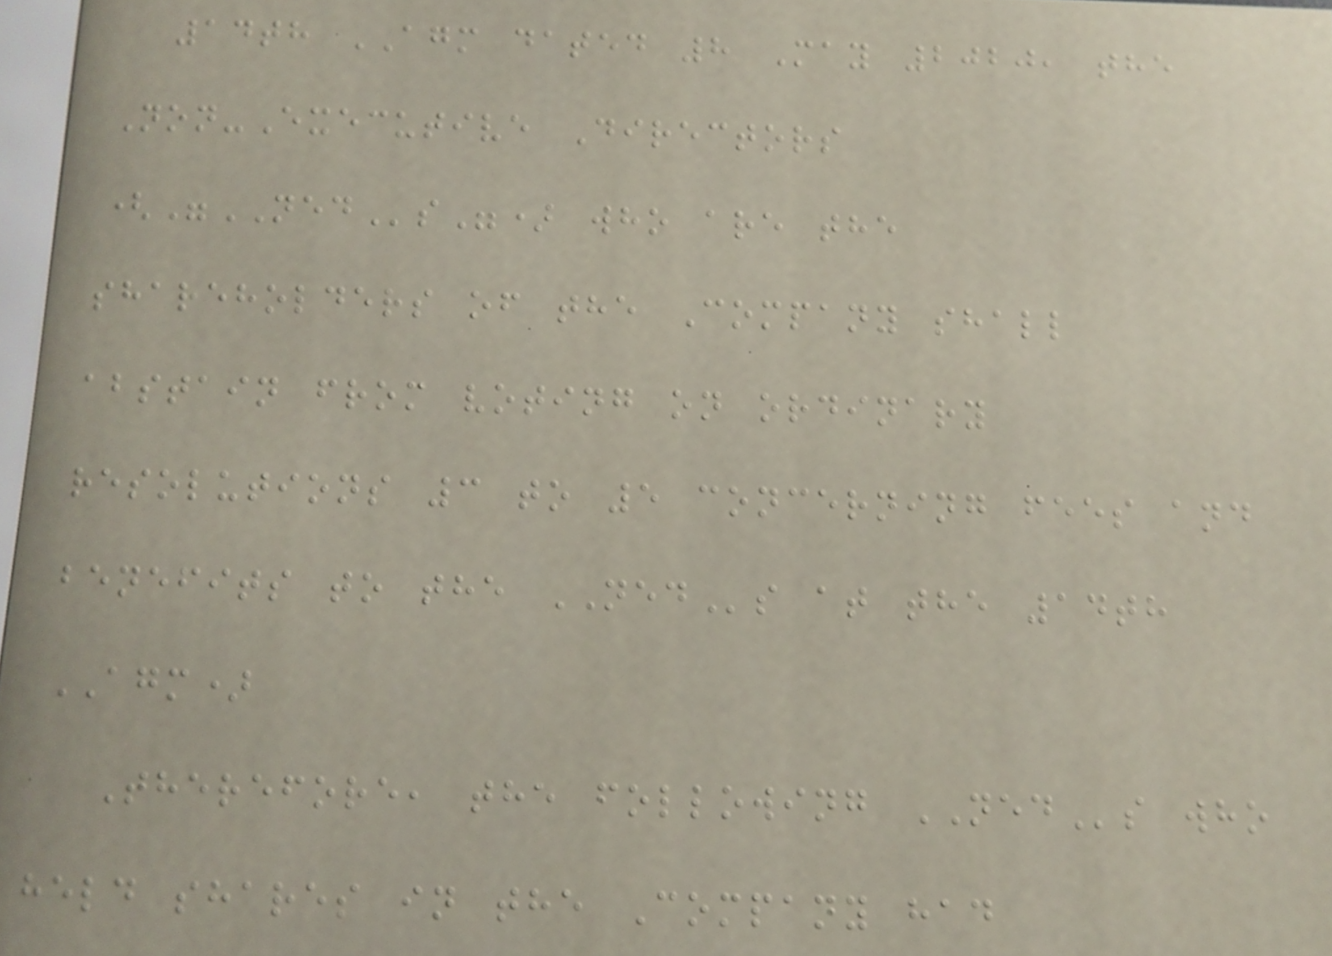14th AGM dated 8 May 2020, the
Non-Executive Directors
("NEDs") who are the
shareholders of the Company shall
abstain from voting on ordinary
resolutions 3 to 5 concerning fees and
benefits to the NEDs at the 14th
AGM)
Therefore, the following NEDs who
held shares in the Company had
